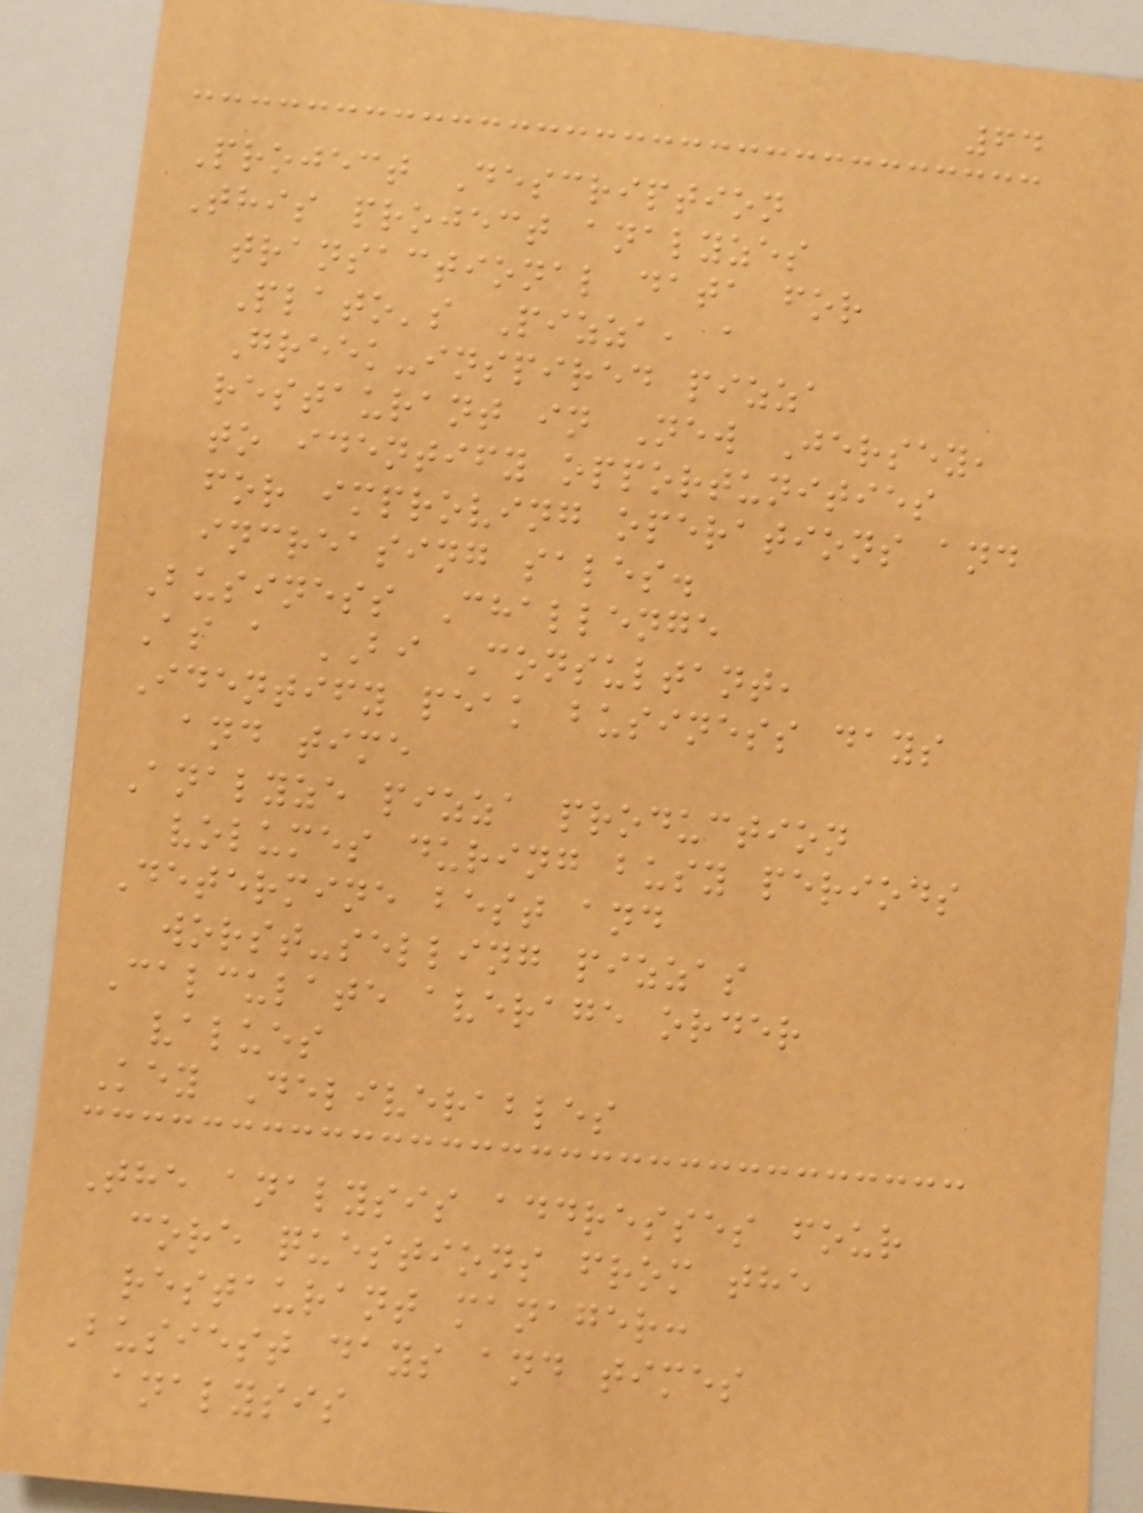64
Project Description
This project analyzes
transactional data for
Plato's Pizza, a
Greek-inspired pizza
restaurant in New Jersey,
to identify opportunities
for improving operations and
increasing sales.
Business Challenge
As a BI Consultant,
Identify peak business days
and time
Analyze pizza production
volumes during busy periods
Determine best and
worst-selling pizzas
Calculate average order
values
Key Deliverables
The analysis addresses four
core questions from the
restaurant manager:
Busiest days and times
analysis
